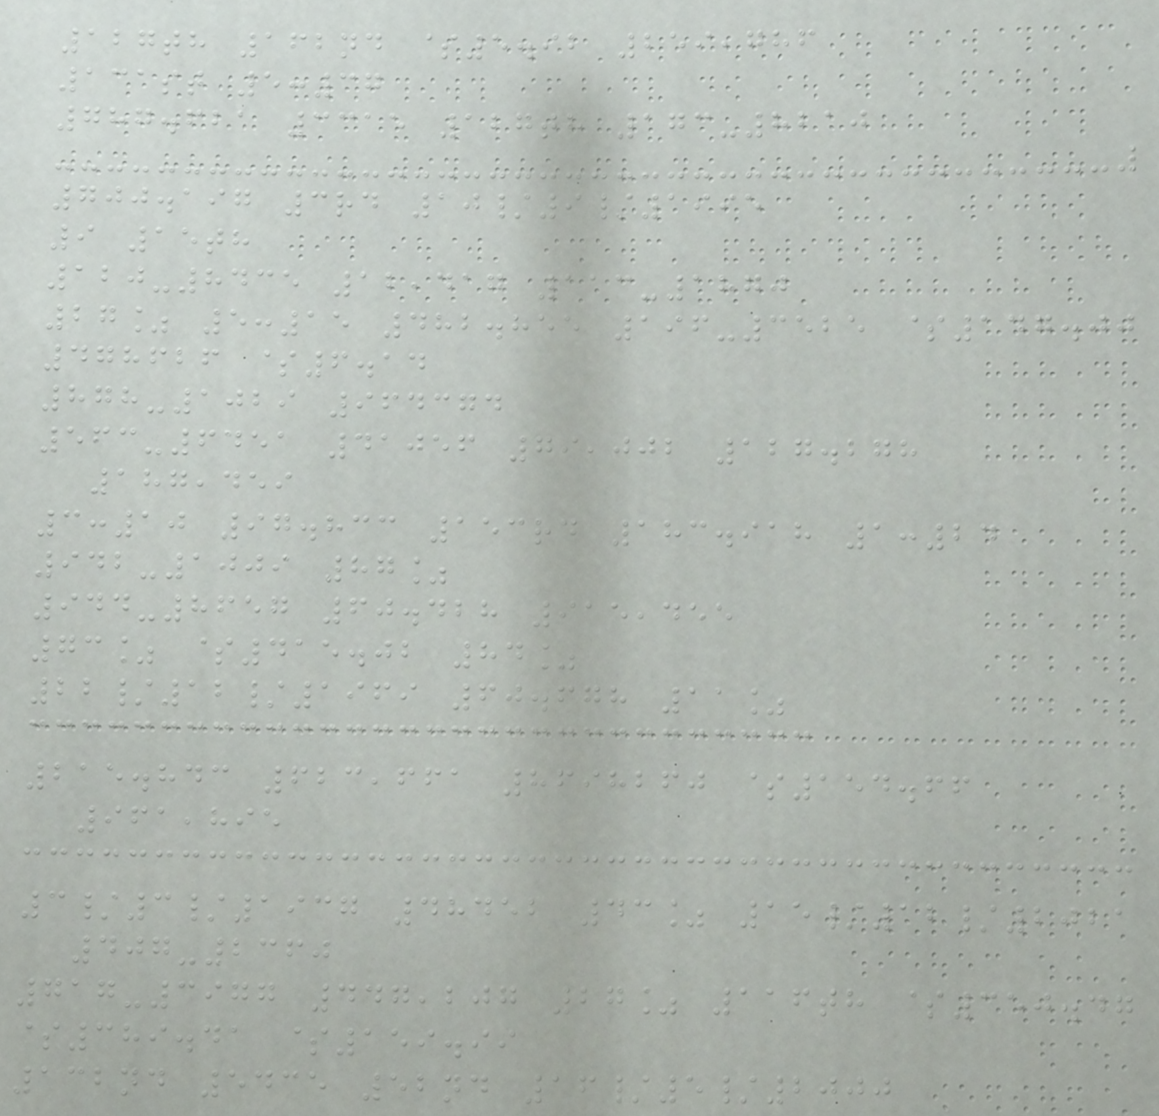127th 162nd $5.92 259,786
131st 5:37
787.621 3315 127th 173-8210
700.197 3rd 10/9/1995
9 15th
120-8435 12,417 113-1870
27% 5:15 482.855 196-3525 $147.00
478626 $6.14
878-1029 964374
563-6451 41056 79,002 127.278
187,459
3:10 97.833 153rd 183.918 1:24
942-1009 87%
944-8657 60.428 915,455
73% $415.02 84%
22/12/1969 60.678 11%
215.843 623,661 8698260 $154.66
961,895
3/3/1937 48452 43% 15/12/2021
407-2360
717-3977 447,207 27% 116th $350.47
$389.41 $159.99
132nd 5435 52nd 16/5/2000
